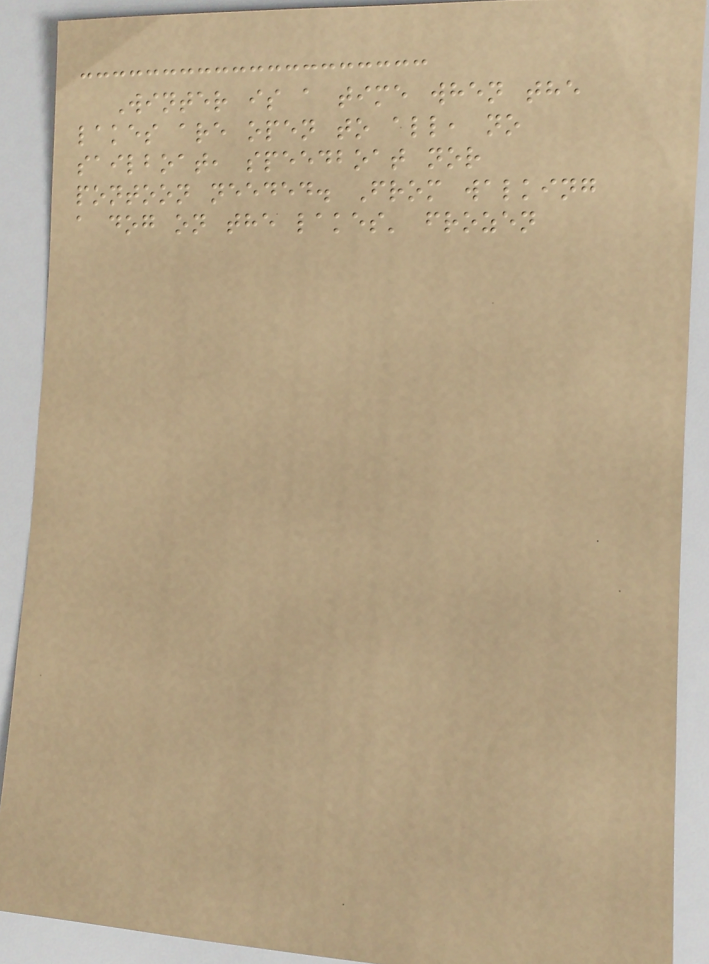Winter is a time when the
lakes are open to all, no
sailboat, speedboat nor
pontoon needed. From walking
a dog on the lakes' frozen
